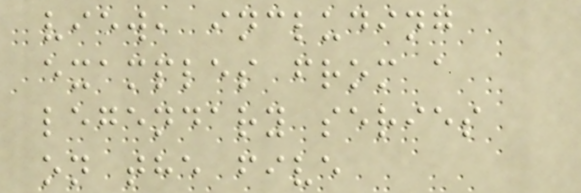view, including
examples from a
legendary series
on the five
